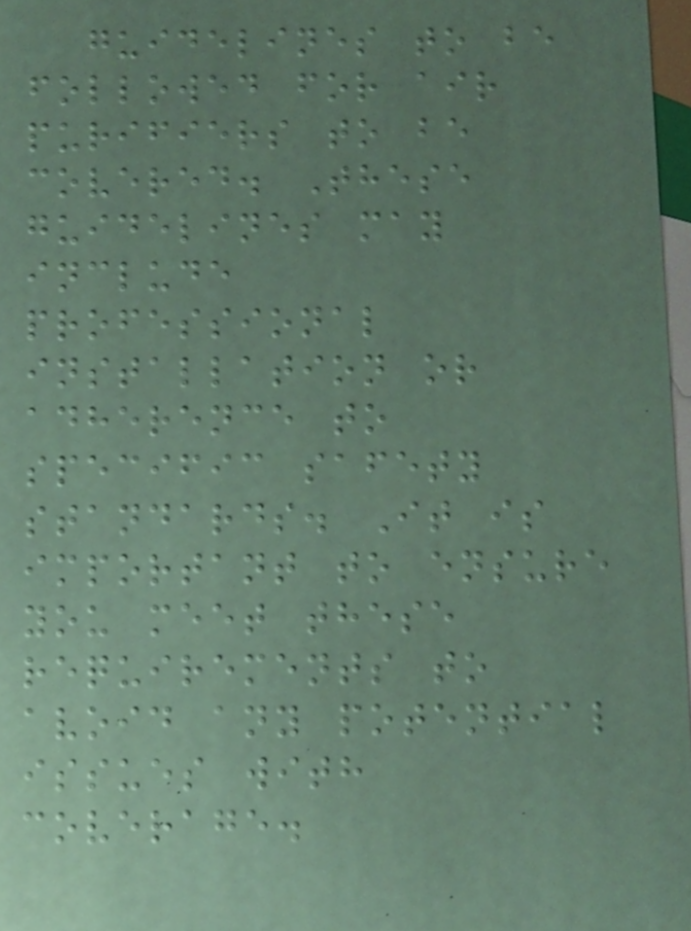guidelines to be
followed for air
purifiers to be
covered. These
guidelines may
include
professional
installation or
adherence to
specific safety
standards. It is
important to ensure
you meet these
requirements to
avoid any potential
issues with
coverage.
